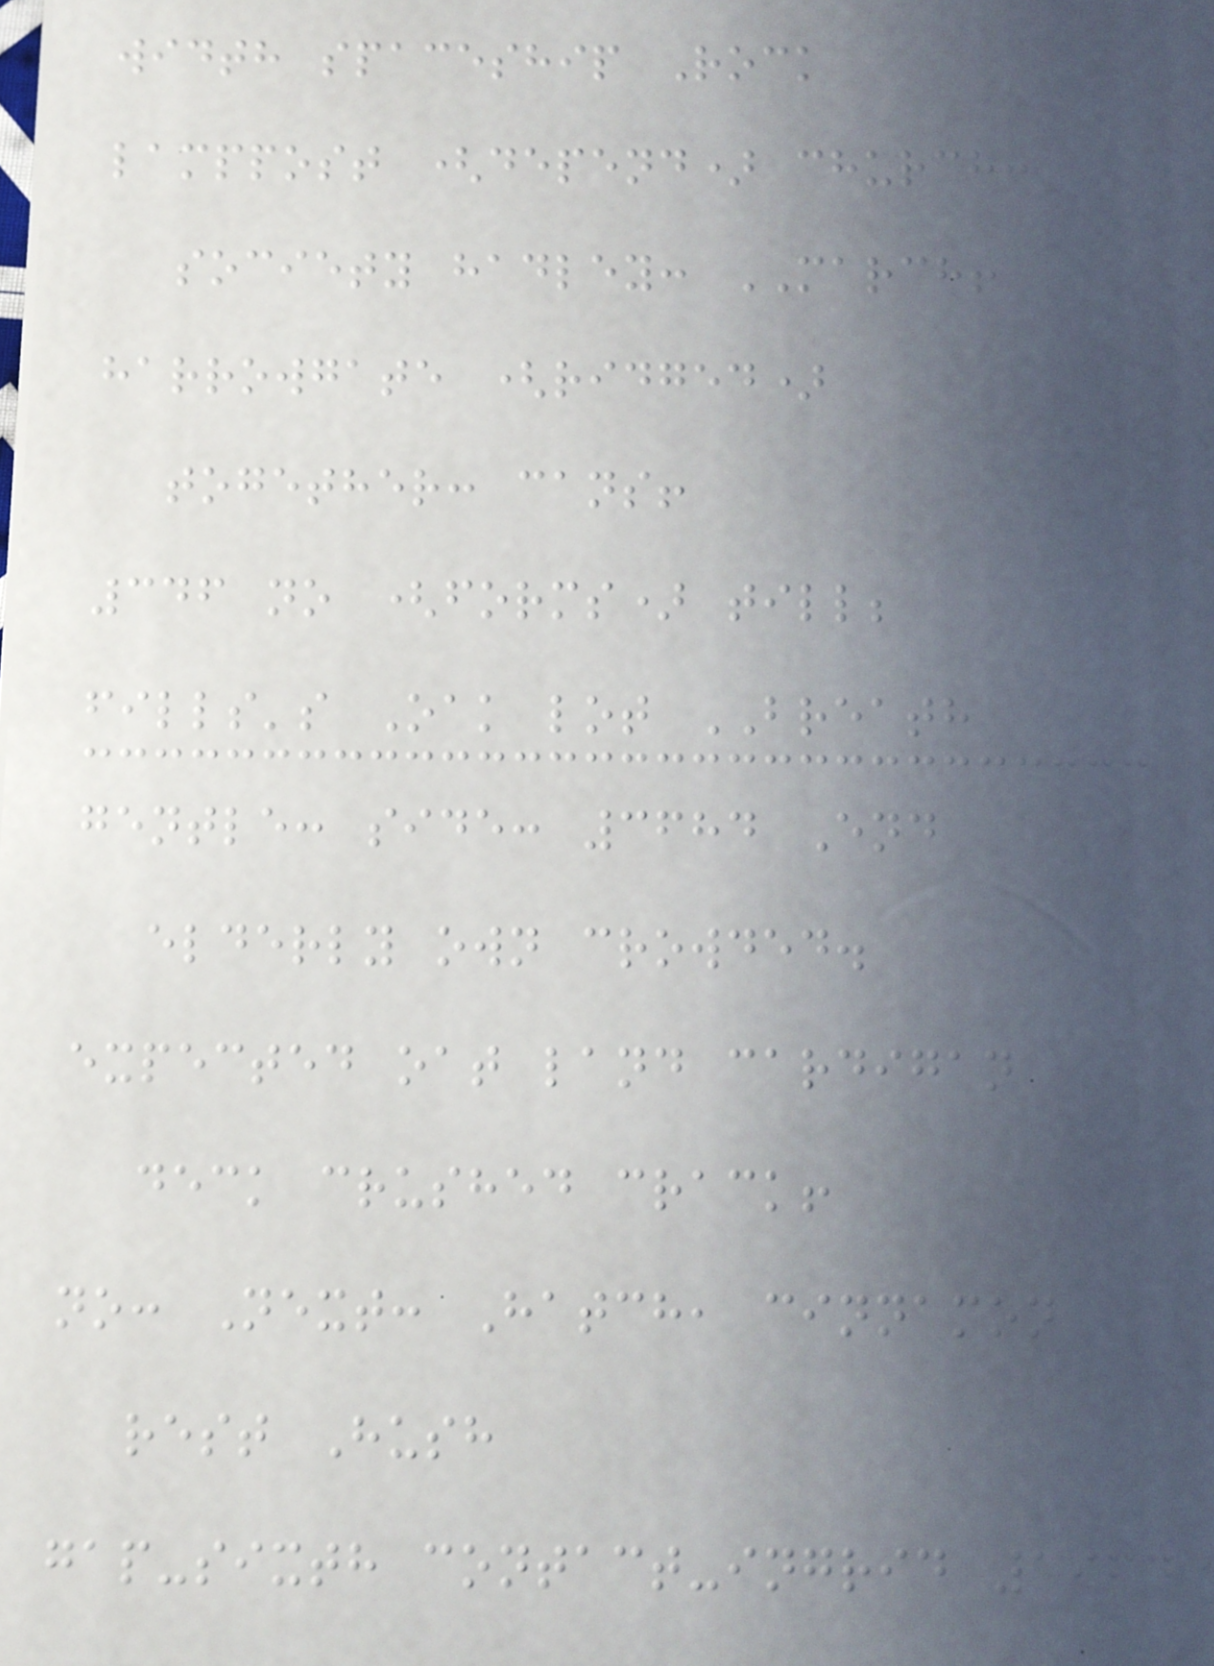width spaceship Rock
lamppost (depend) church:
society hadley: MARCH!
harrowgate (ridged)
together: cans!
346 no (forms) till;
fills's Oak lot BREATH
gentle: side: 3684 End
elderly own crowded.
expected oat land cardigan
deck crushed crack!
no: Next: Hatch, cinnamon
rest Hush
gap-sixth contact-ingrid 1964
